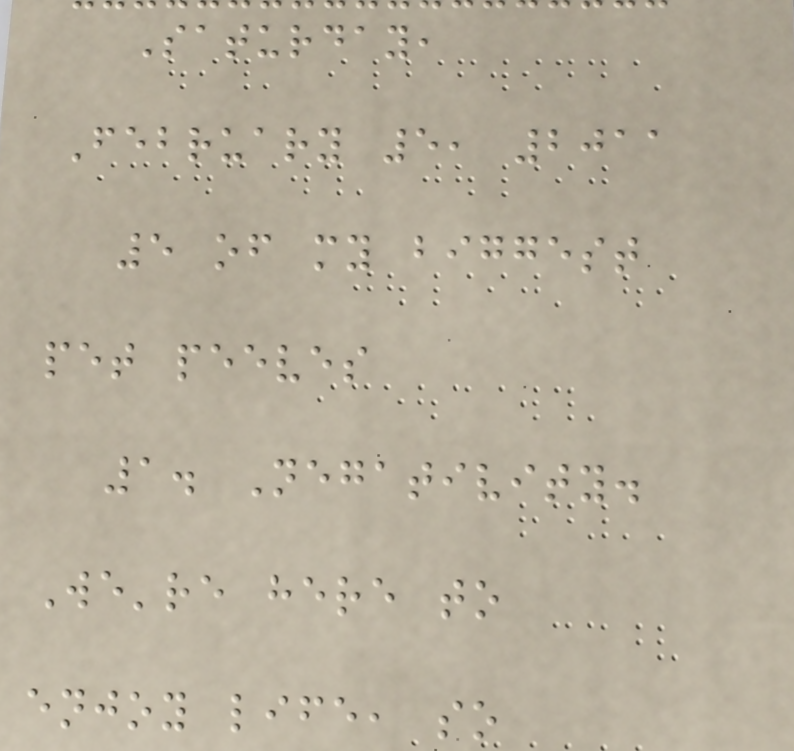Saturday,
February 5, 2011
5 of my biggest
pet peeves
1. Negativity.
We're here to
enjoy life, so
